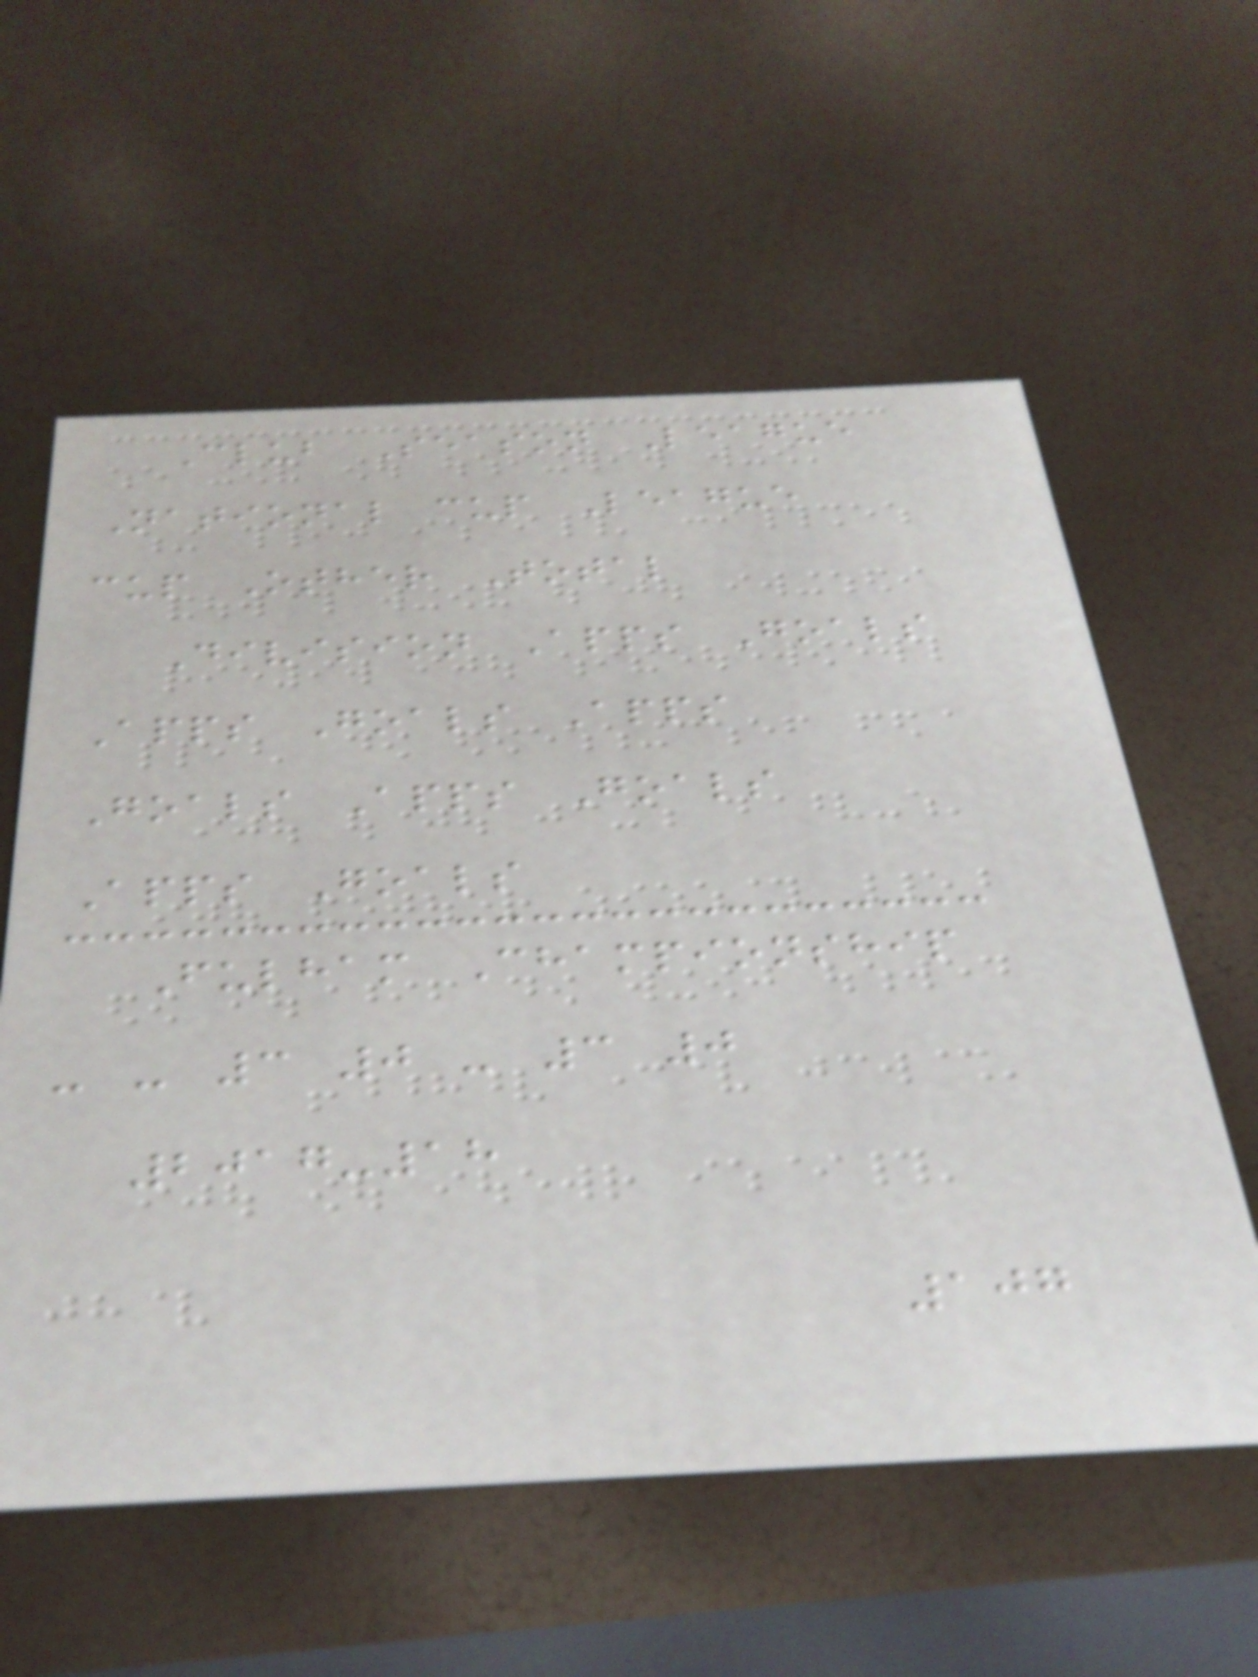Club Season League
National cup League
cup Other Total
Division Apps Goals
Apps Goals Apps
Goals Apps Goals
Apps Goals
Fulham Championship
- - 3 0 - 3 0
2017-18
107
